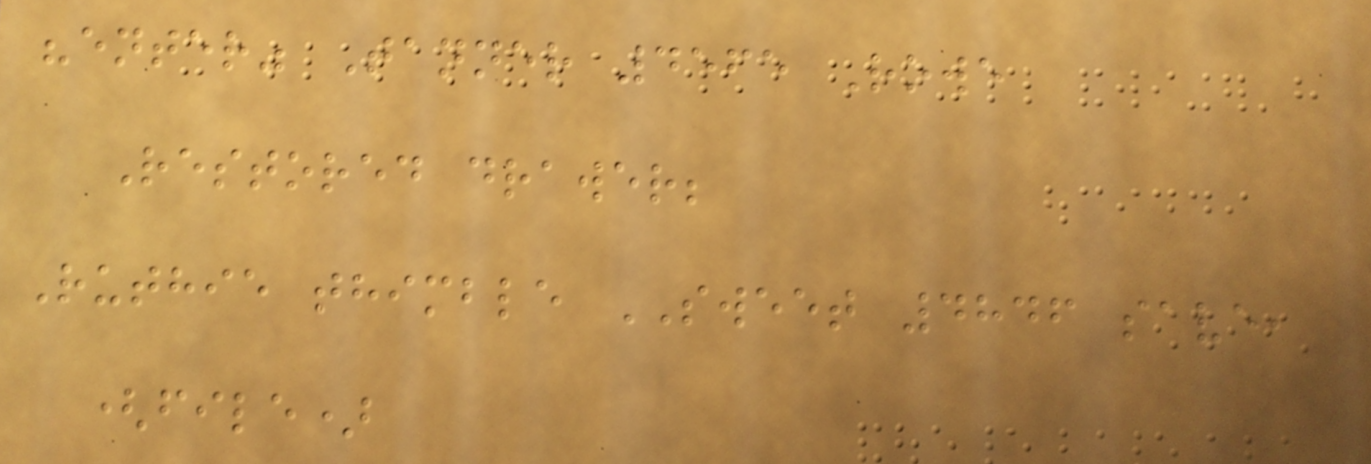"enter" Tanner 4565 Rowe
Restored drawer;
Ruthie thimble SWEET 4846 save,
(file)
